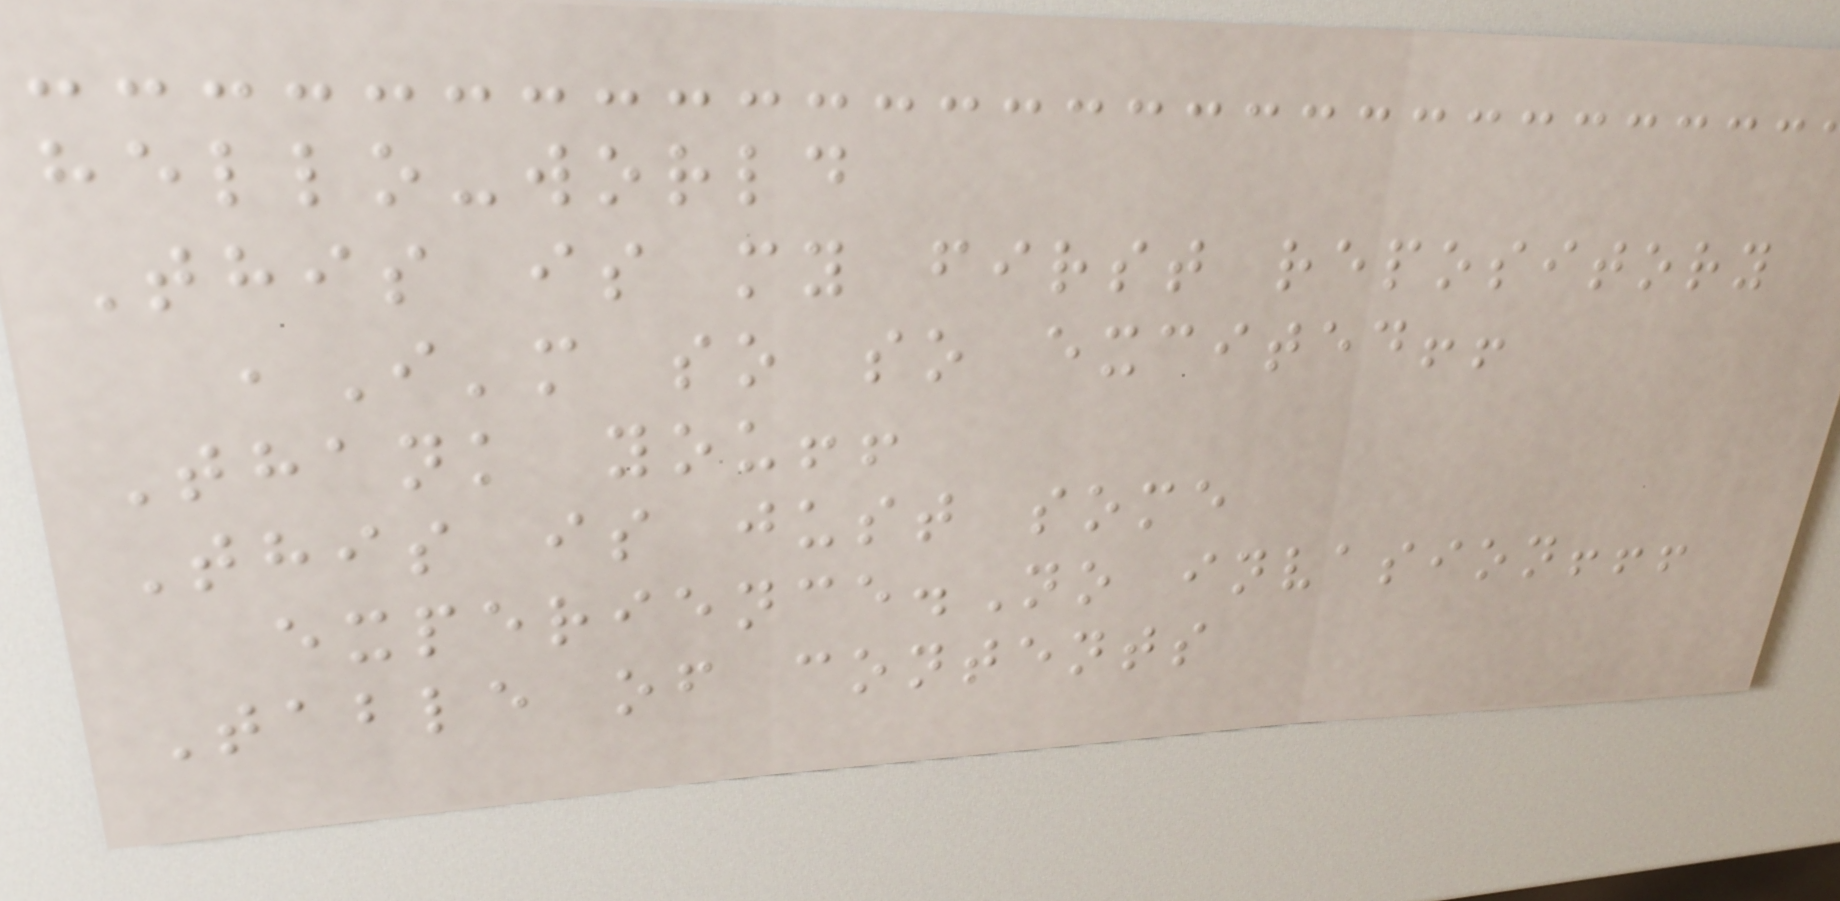hello-world
This is my first repository
,I'm so so excited!!
Thank you!!
This is just some
experience.No invasion!!!
Table of contents
